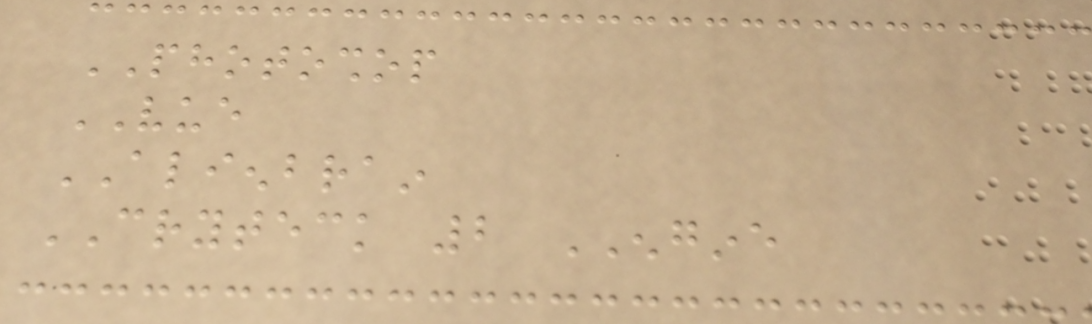PHOTOSHOP
VUE
ALIENBRAIN
CRYTECK 2 ENGINE
